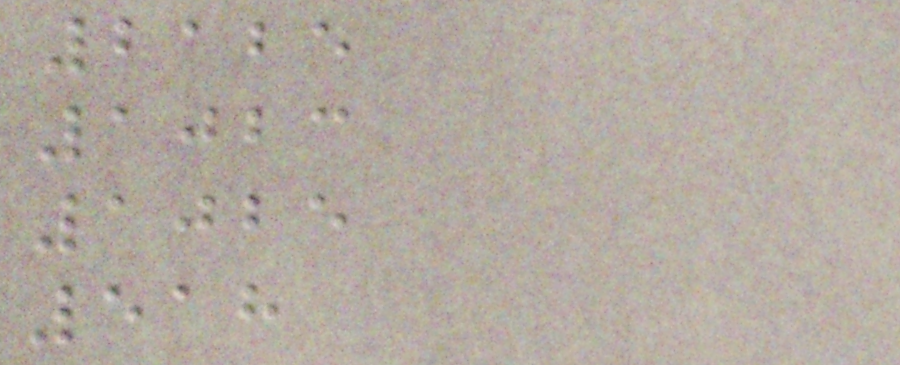2125
1023
1025
518
